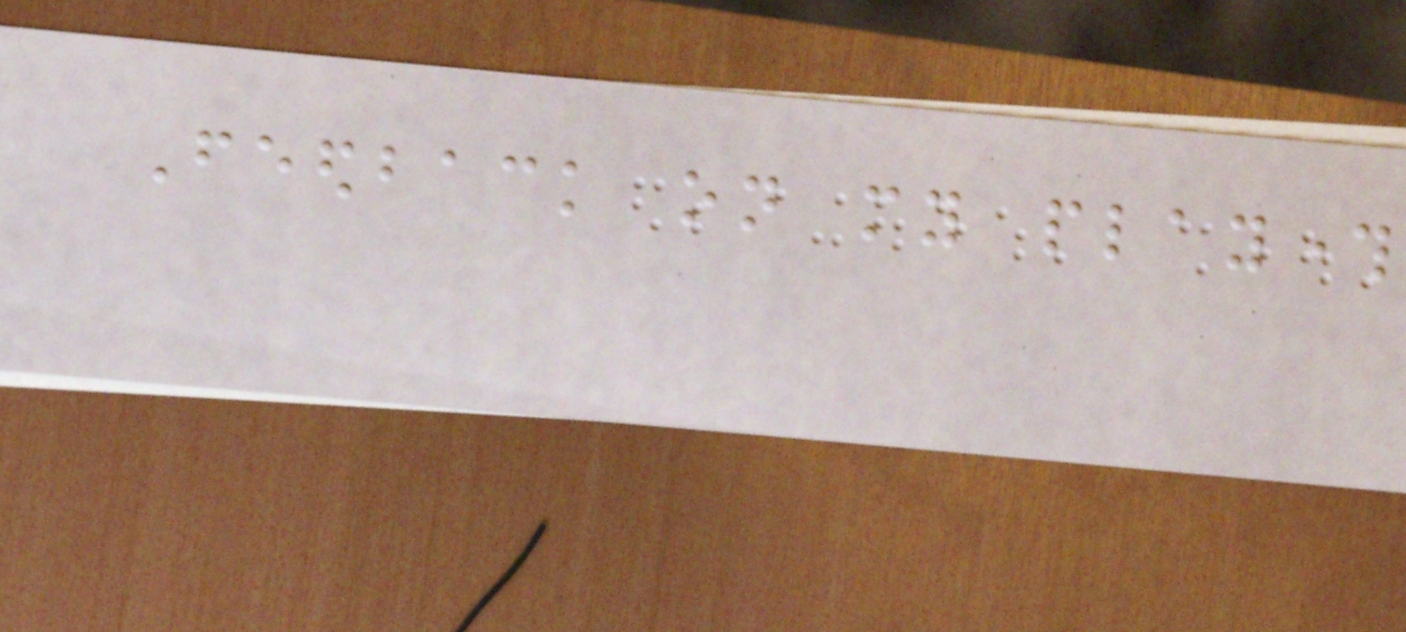Feedback on my playthrough
